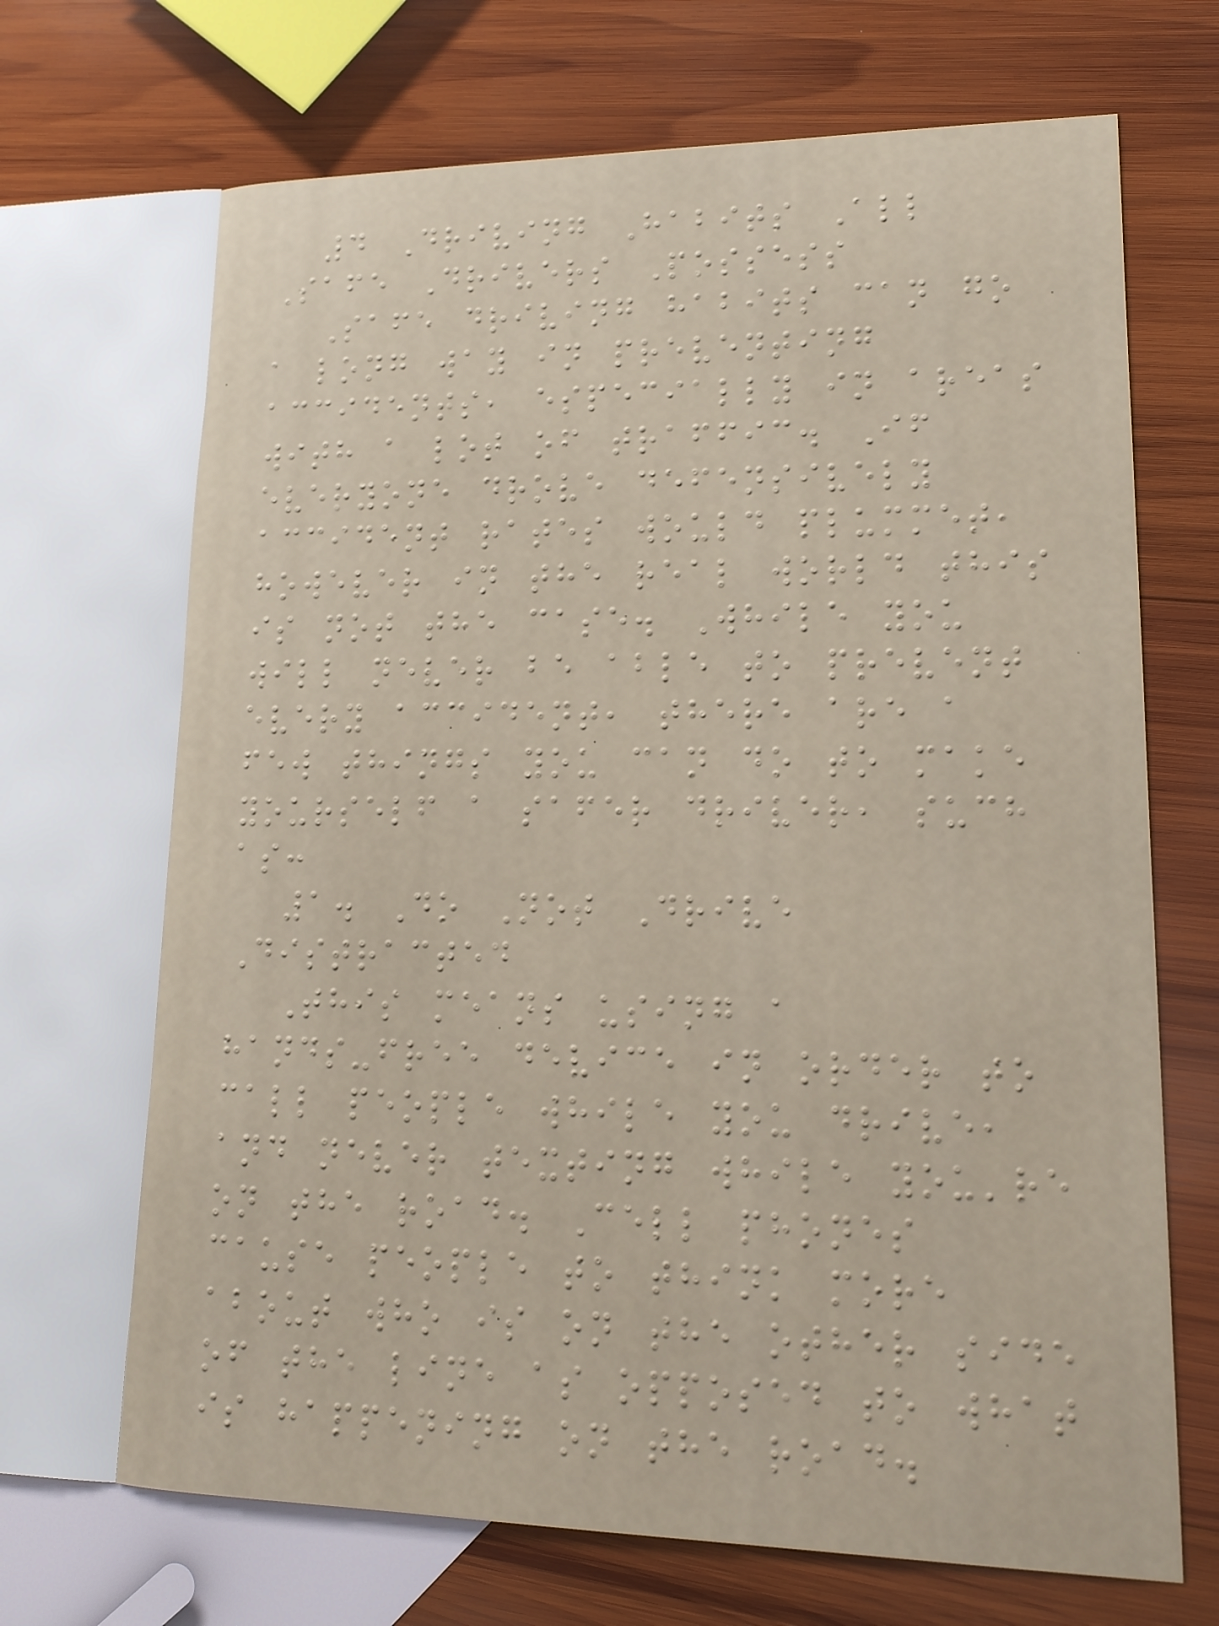4 Driving Habits All
Safe Drivers Possess
Safe driving habits can go
a long way in preventing
accidents, especially in areas
with a lot of traffic. If
everyone drove defensively
accident rates would plummet,
however in the real world this
is not the case. While you
will never be able to prevent
every accident, there are a
few things you can do to make
yourself a safer driver, such
as:
1. Do Not Drive
Distracted
This means using a
hands-free device in order to
call people while you drive,
and never texting while you're
on the road. Cell phones
cause people to think more
about who is on the other side
of the line as opposed to what
is happening on the road.
